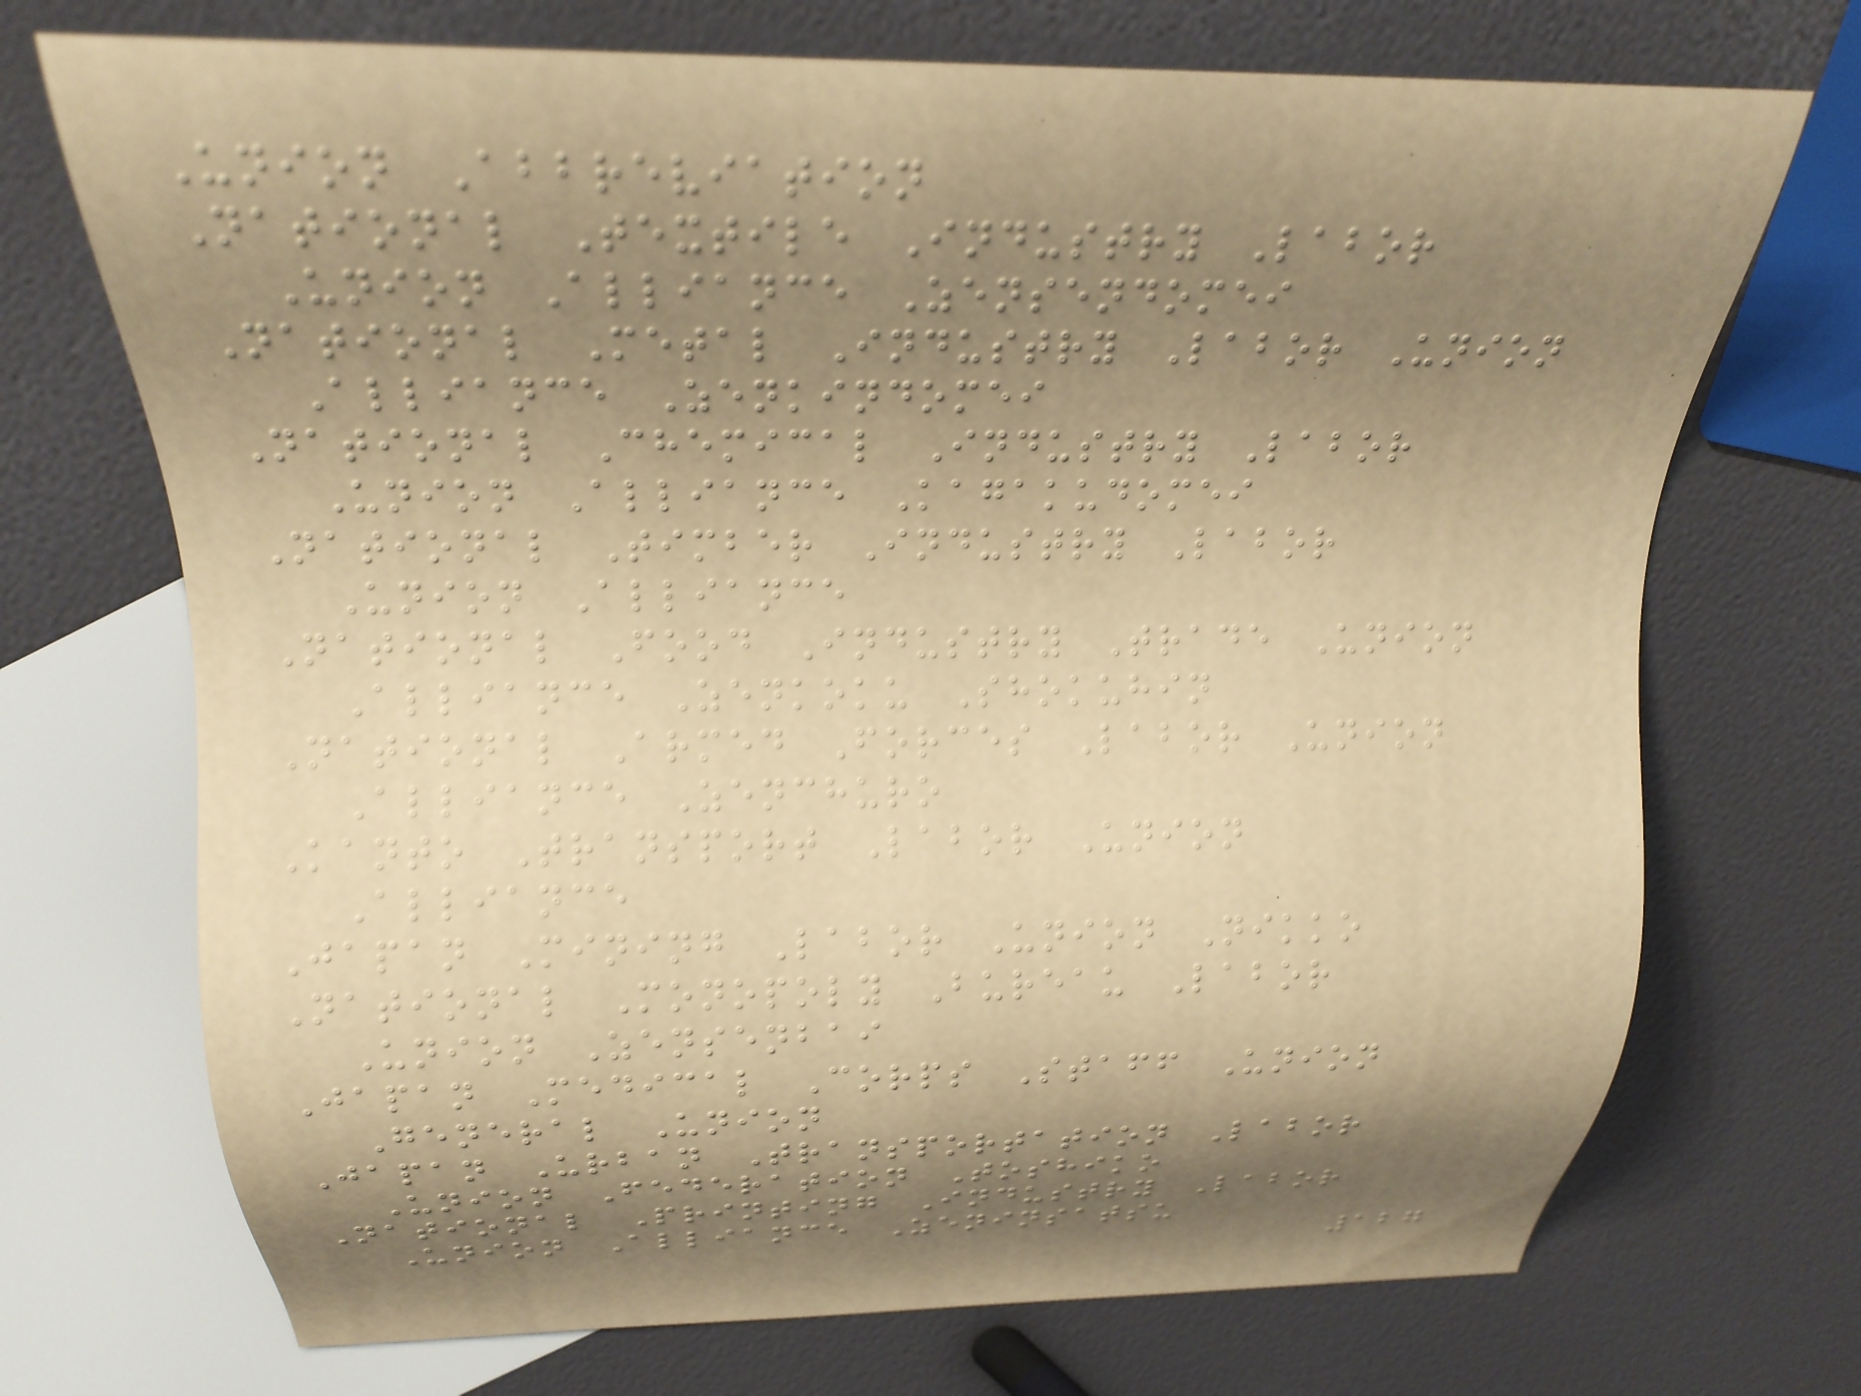Union Abbreviation
National Textile Industry Labor
Union Alliance Zensendomei
National Metal Industry Labor Union
Alliance Zenkindomei
National Chemical Industry Labor
Union Alliance Kagakudomei
National Timber Industry Labor
Union Alliance
National Food Industry Trade Union
Alliance Zenkoku Shokuhin
National Armed Forces Labor Union
Alliance Zenchuro
Kanto Transport Labor Union
Alliance
Japan Mining Labor Union Nikko
National Monopoly Bureau Labor
Union Zensenbai
Japan Medical Corps Staff Union
General Union
Japan Urban Transportation Labor
Union Federation Toshiko
National Printing Industry Labor
Union Alliance Zeninsatsu
127
